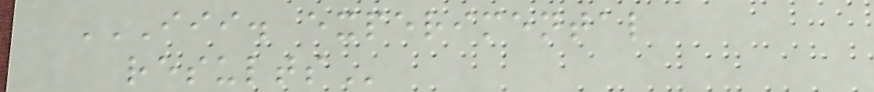III. EXPERIMENTAL
RESULTS
